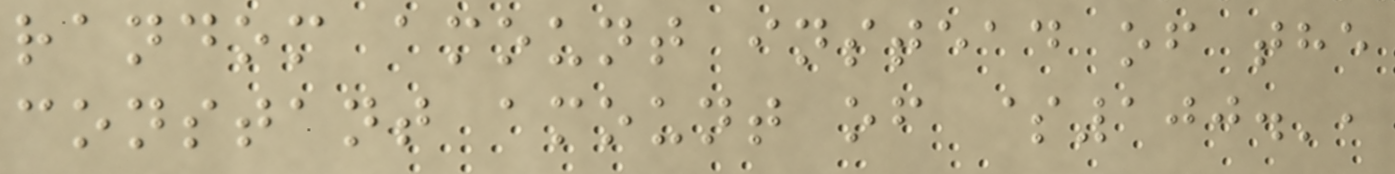random amount instead of the
constant amount of $100.',
